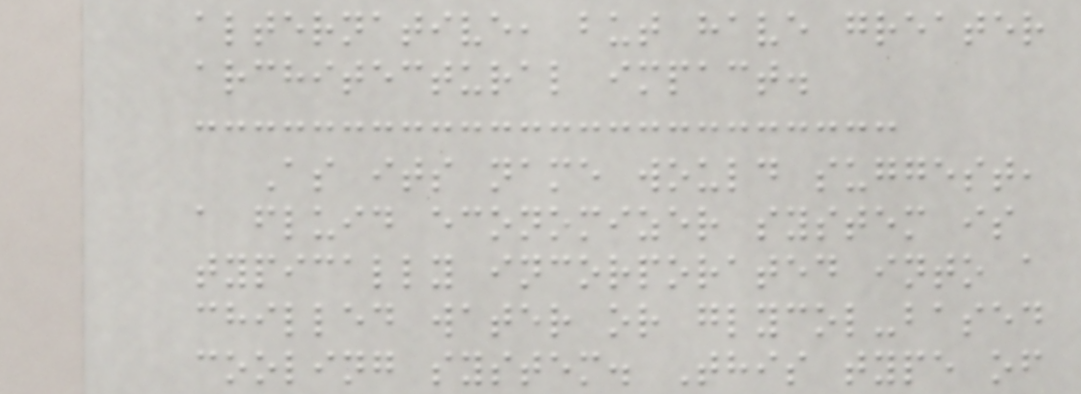alternative, but have greater
architectural impact.
As its name would suggest,
a fluid economizer system is
typically incorporated into a
chilled water or glycol-based
cooling system. This type of
